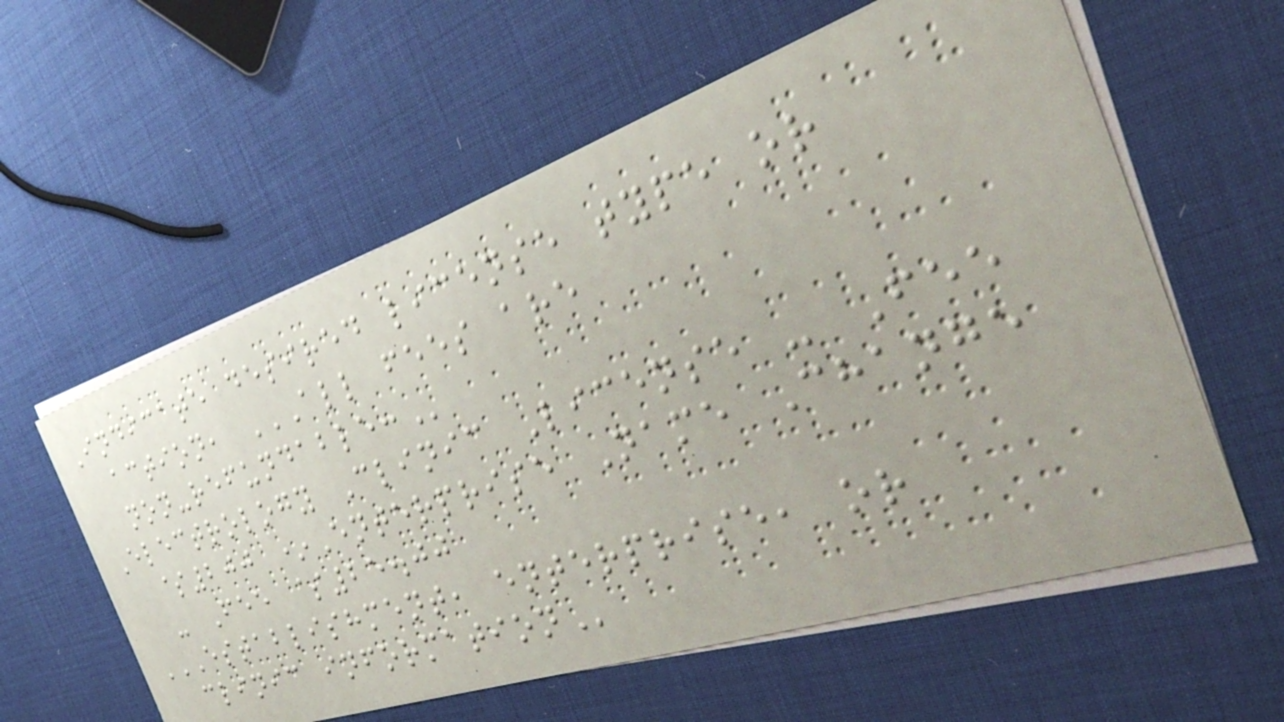Indicate desired license type or
action, ALL FEES ARE
NON-REFUNDABLE:
Electrology Clinic License - Fee
$200 *Enterprise Name Change
- Fee $25.00
ESTABLISHMENT, ENTERPRISE, OR
CLINIC INFORMATION
